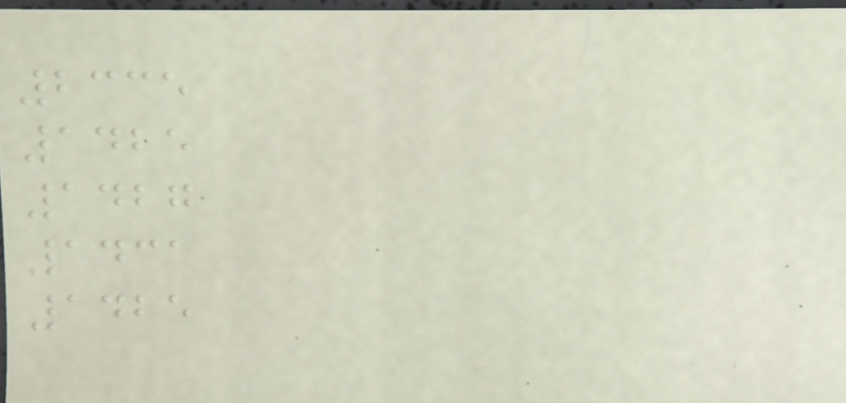2335
1425
1427
1431
1425
